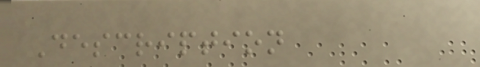Description
